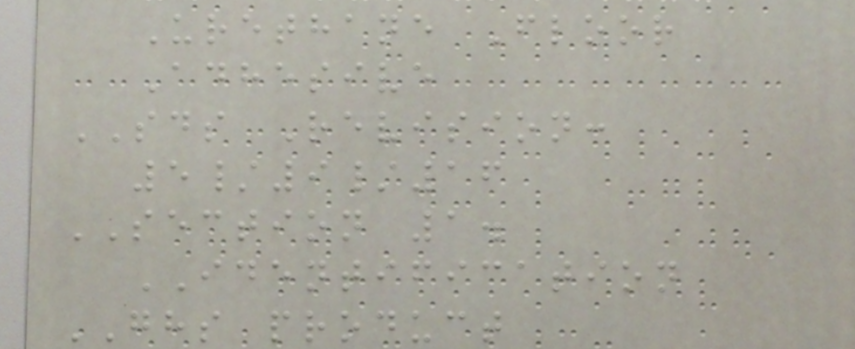Urethane Floor
Adhesive
SDS Revision:
5/9/16
SECTION 1.
IDENTIFICATION
GHS product
